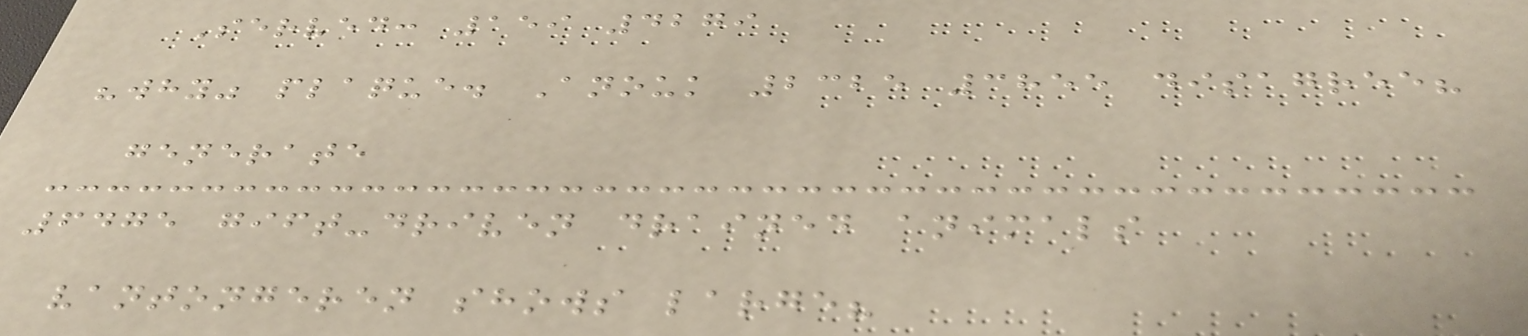Served: 159 4279
"why" plaque. Anouk 2325 3855 disagree?
generate
6475 gift-driven drained animals
vantongeren shows large?
